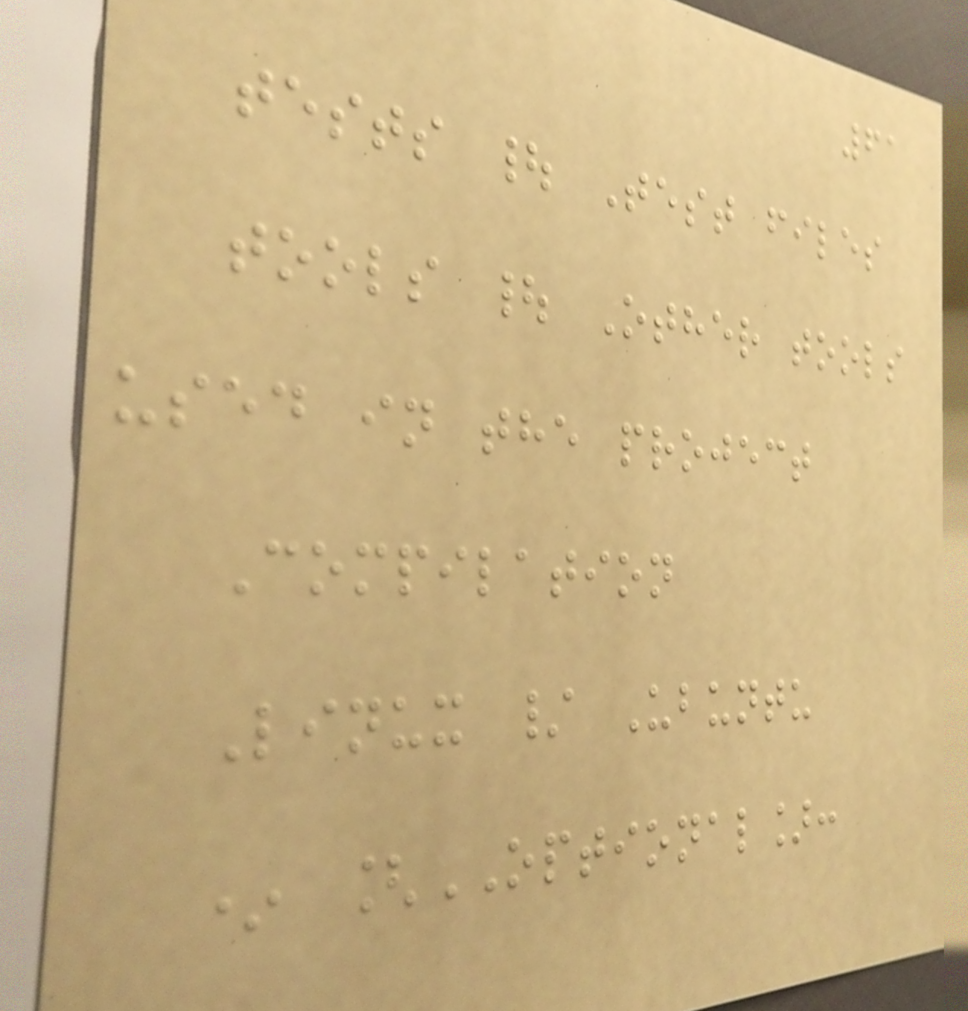61
tests | Test files
tools | Other tools
used in the project
Compilation
Linux / Ubuntu
* [OPTIONAL]:
